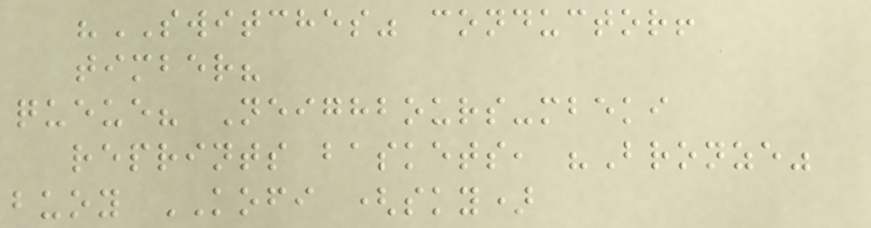"SWITCHES" conductor!
timber?
queue? Neighbours-mbeki
reprints baskets, "Bronze"
buoy KOFI (sky)
